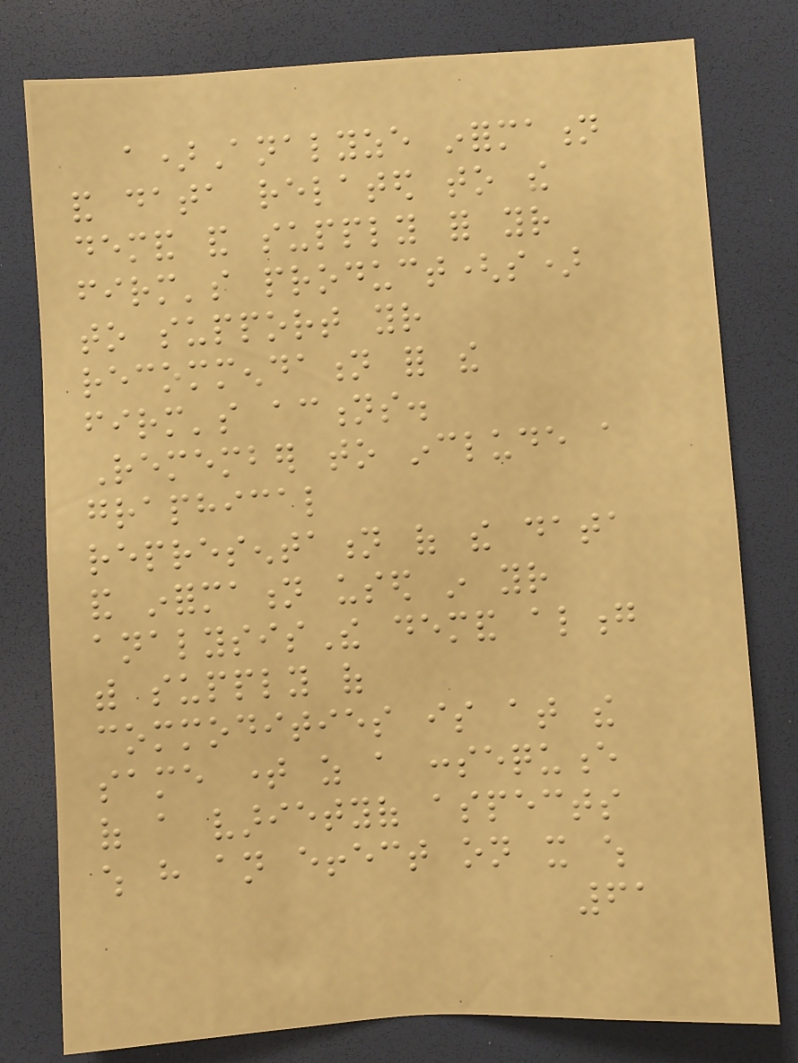a)Analyze information
and data related to the
demand and supply for your
firm's product(s)
to support your
recommendation for the
firm's actions.
Remember to include a
graphical
representation of the data
and information used in your
analysisThe demand along
with supply of
commodities is at the
same time as a consequence
of a varietyof aspects
which have an effect on it which
61
